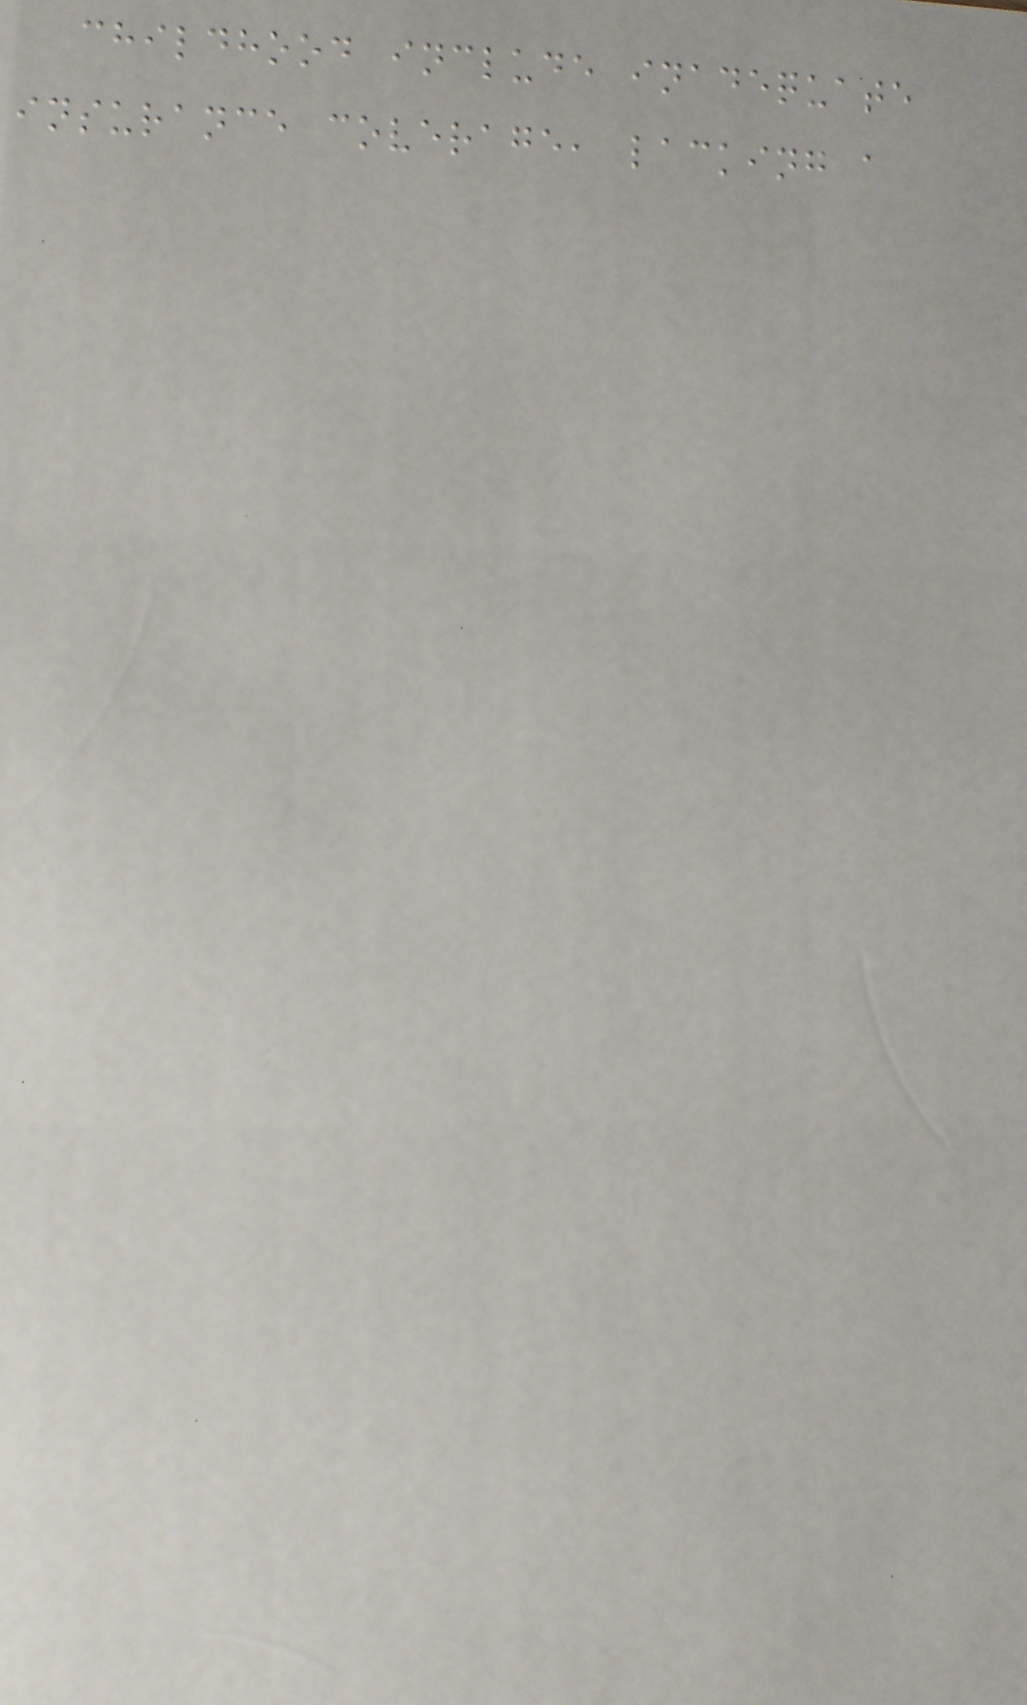childhood include inadequate
insurance coverage, lacking a
